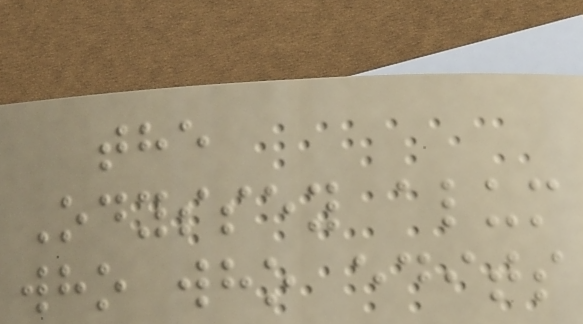the
Odyssey alum
who who edits
